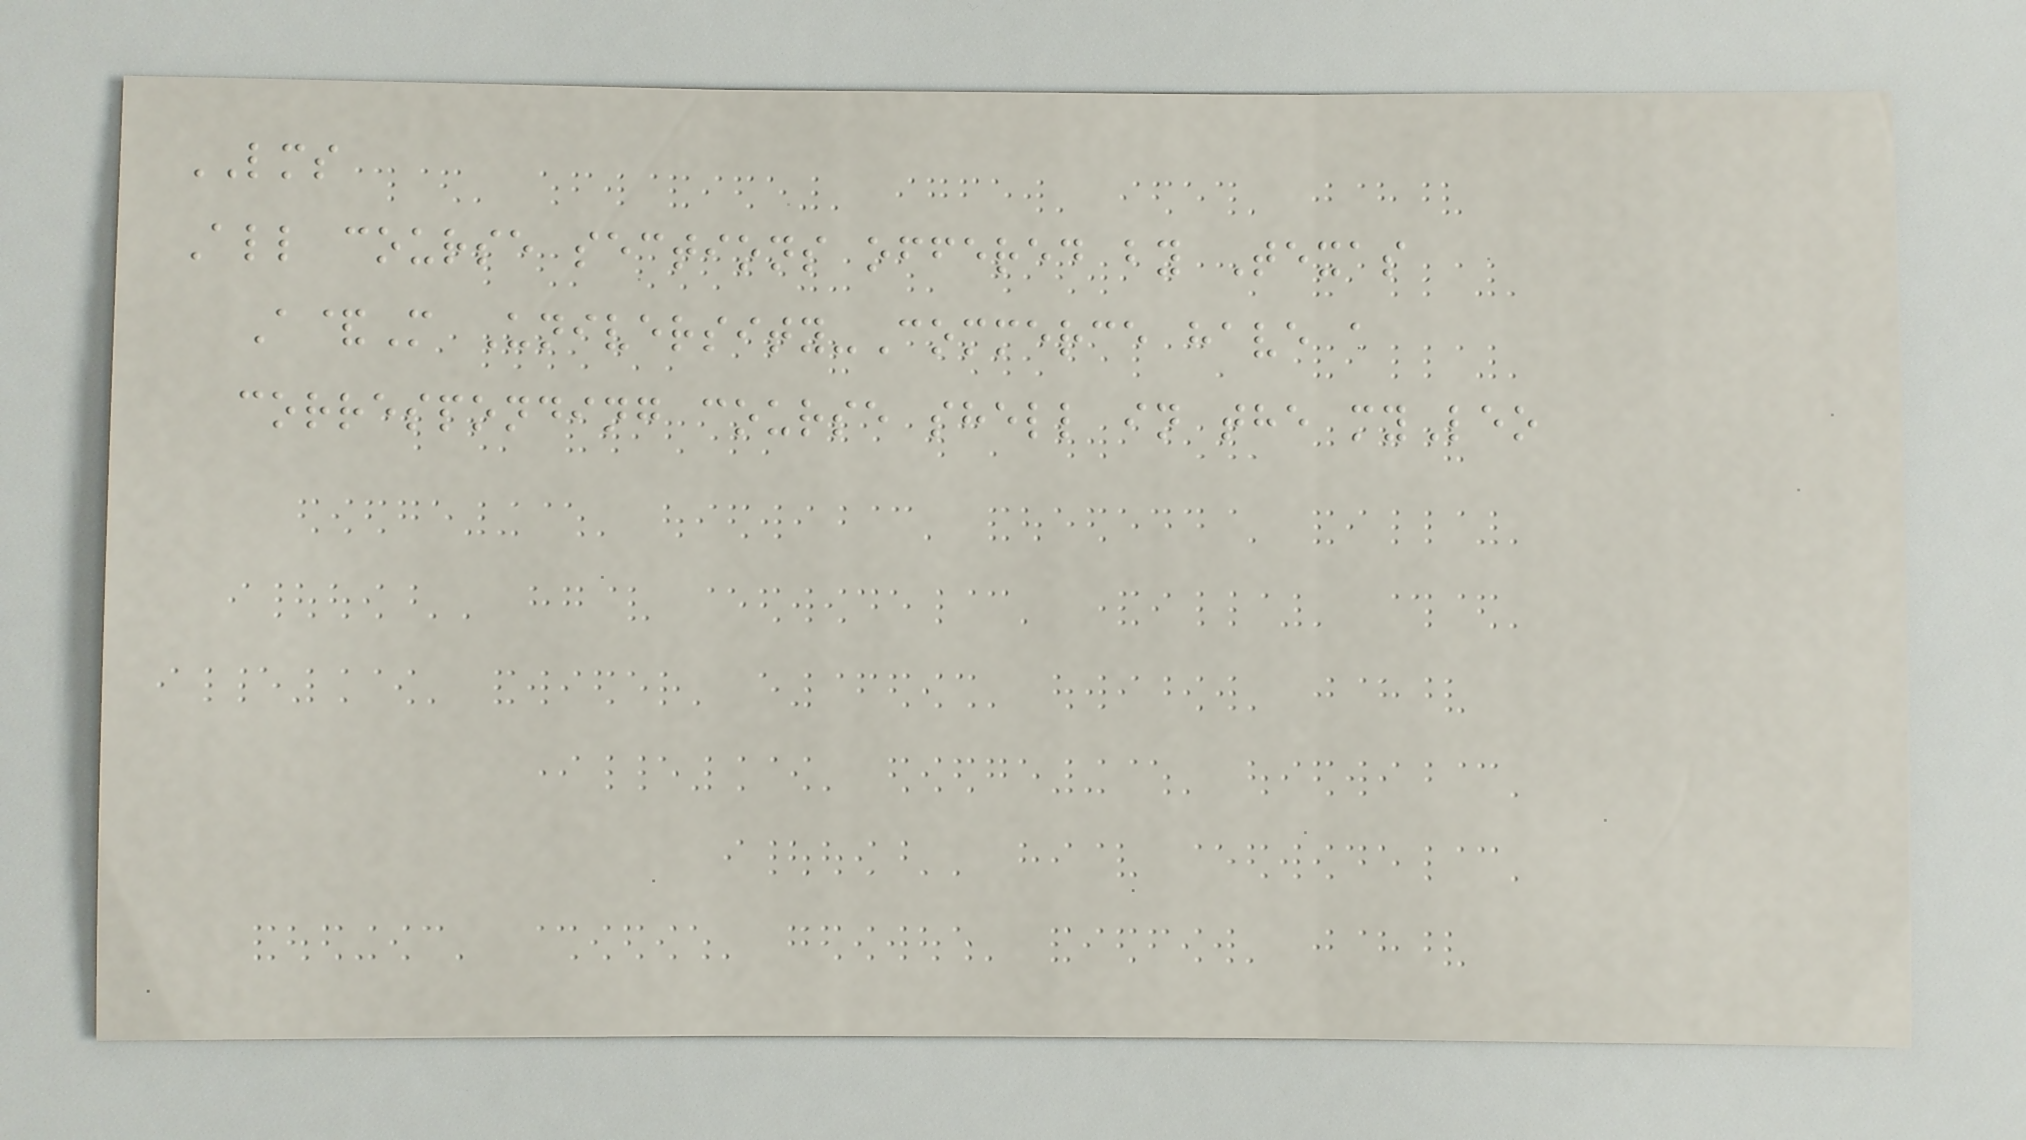LMS
All course sections offered by Texas
A&M University-Commerce have a
corresponding course shell in the myLeo
